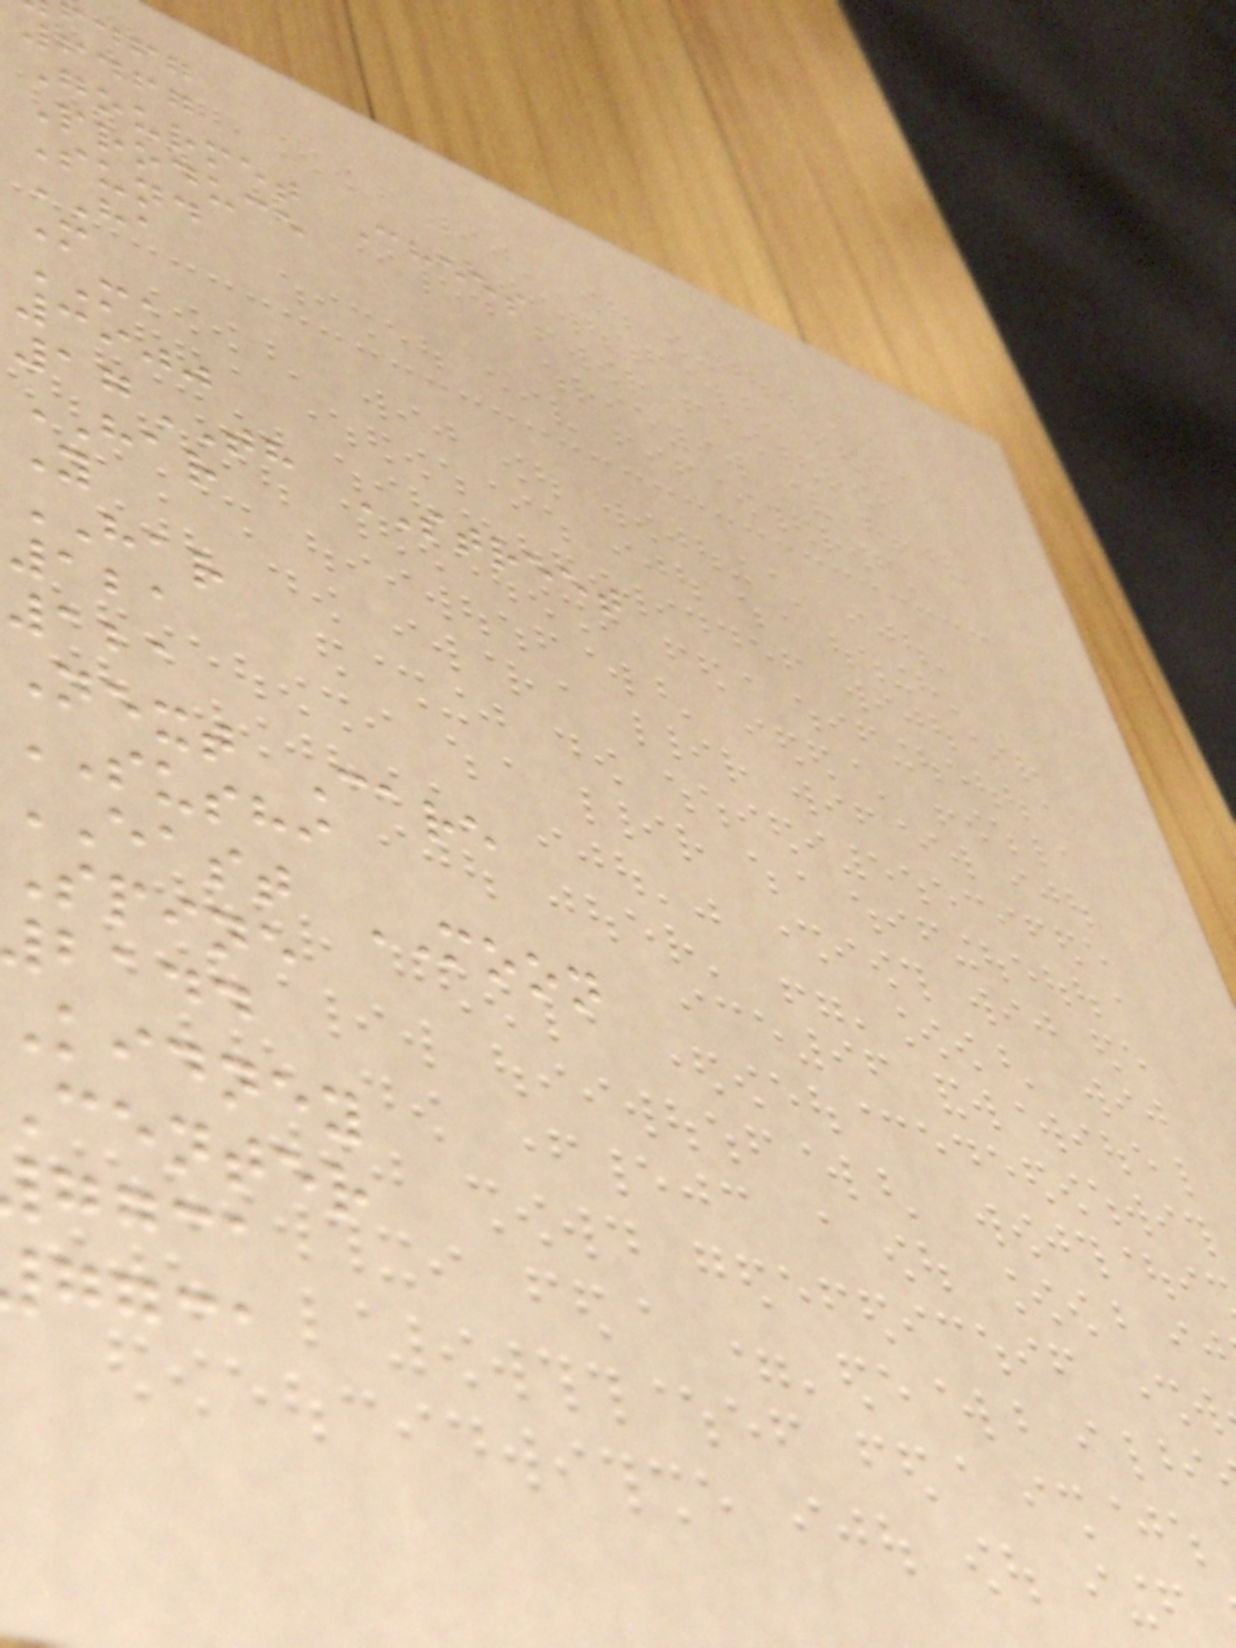6467
Gourmet Chees
Produce
Sund
HA
M
MA
3900
17TH STREET
HAR
Y
HAR
121
121
Next Care
SUSHI
EAST MOON
Spine
badd
kidney
center
ggca
ggca
